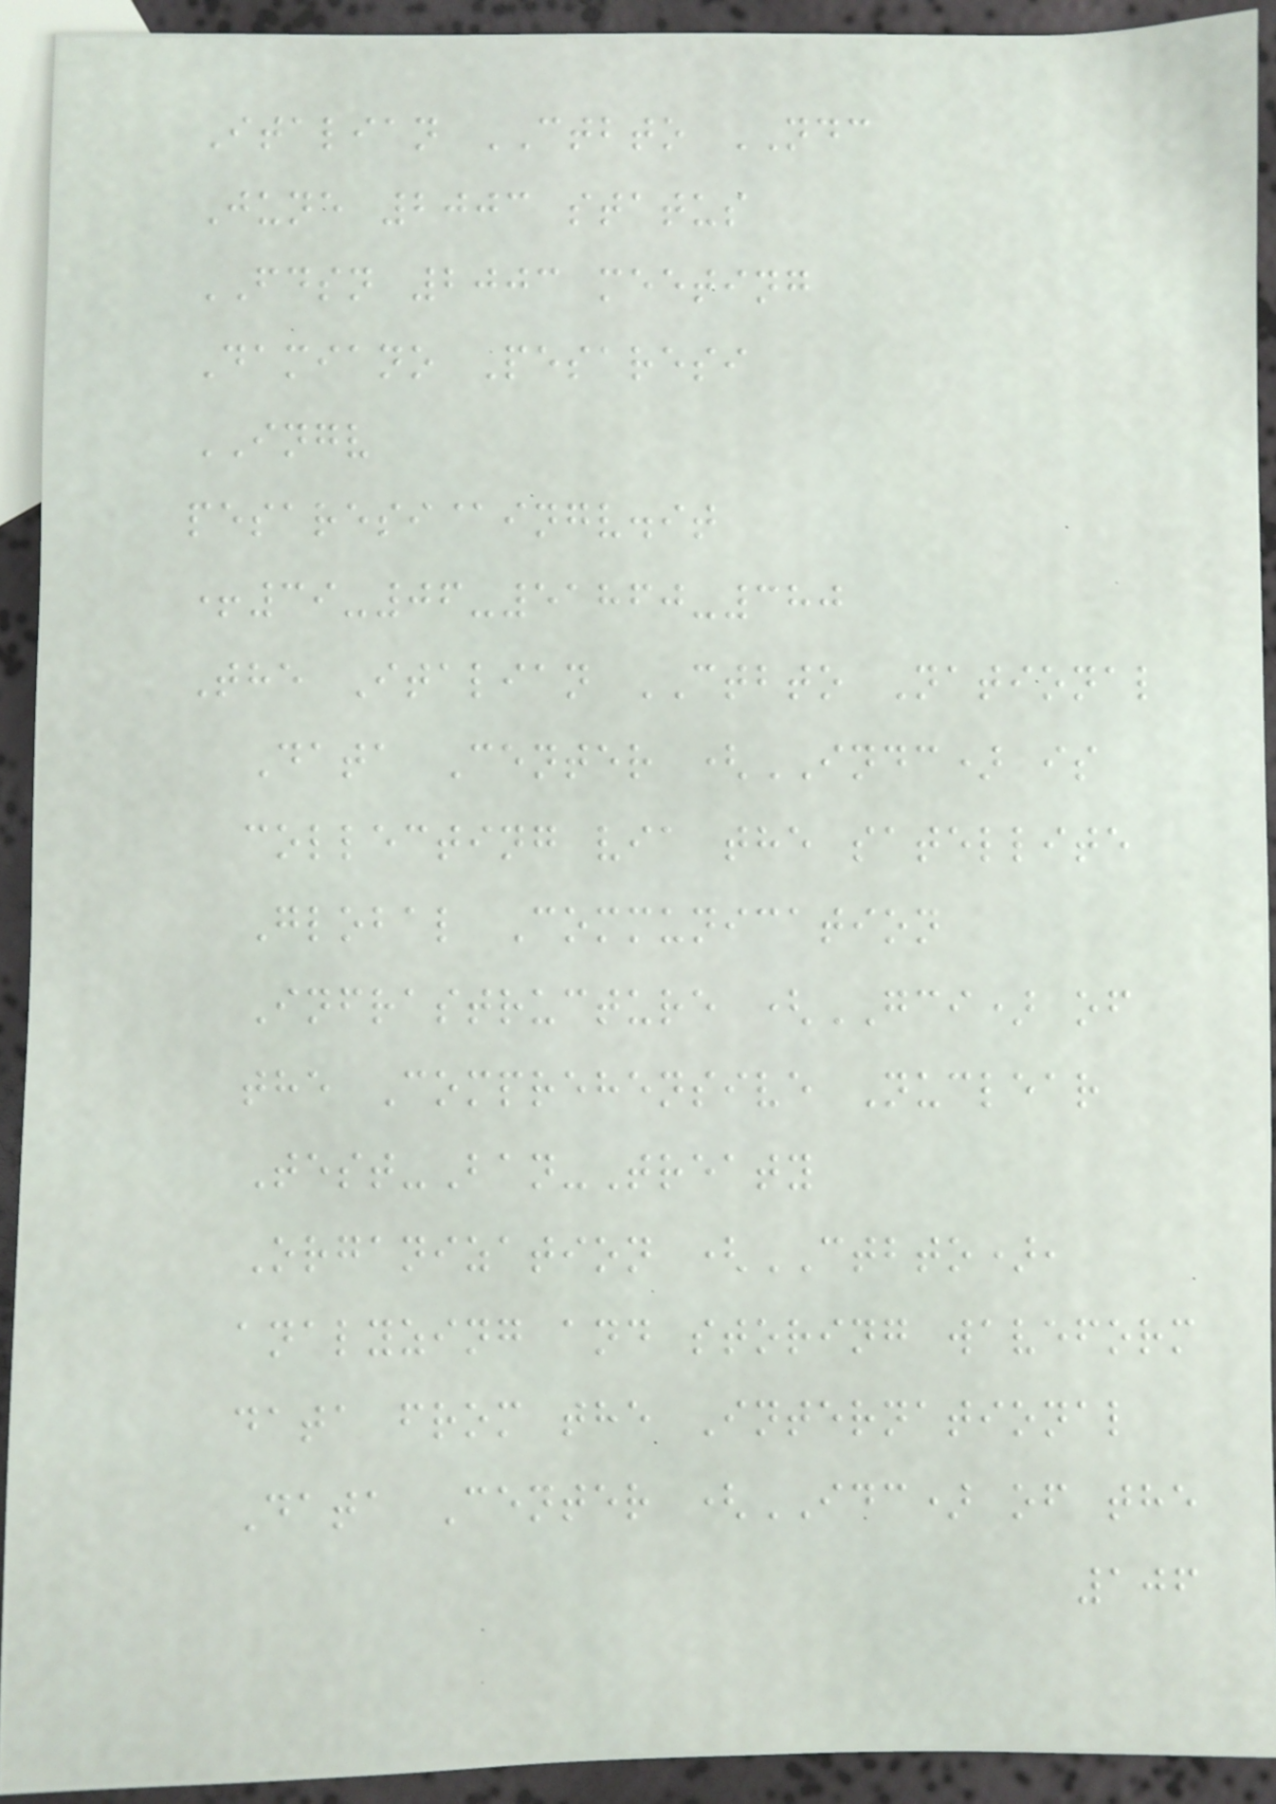Italian CTBTO NDC
June 2003 status
FDSN 2003 meeting
Damiano Pesaresi
INGV
pesaresi@ingv.it
+39-06-51860-380
The Italian CTBTO National
Data Center (INDC) is
collecting via the satellite
Global Communication
Infrastructure (GCI) of
the Comprehensive Nuclear
Test-Ban-Treaty
Organization (CTBTO),
analyzing and storing waveform
data from the International
Data Center (IDC) of the
106
